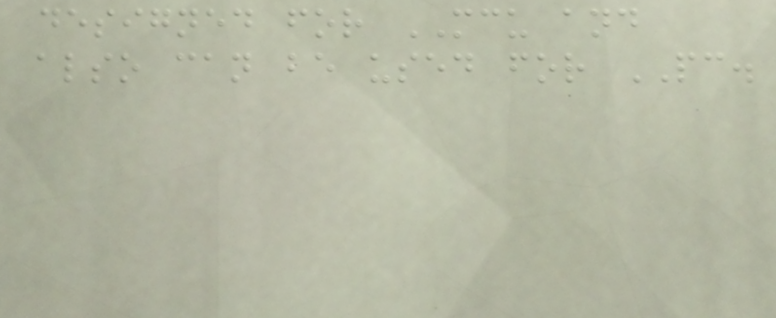designed for MCU and
also can be used for PC.
